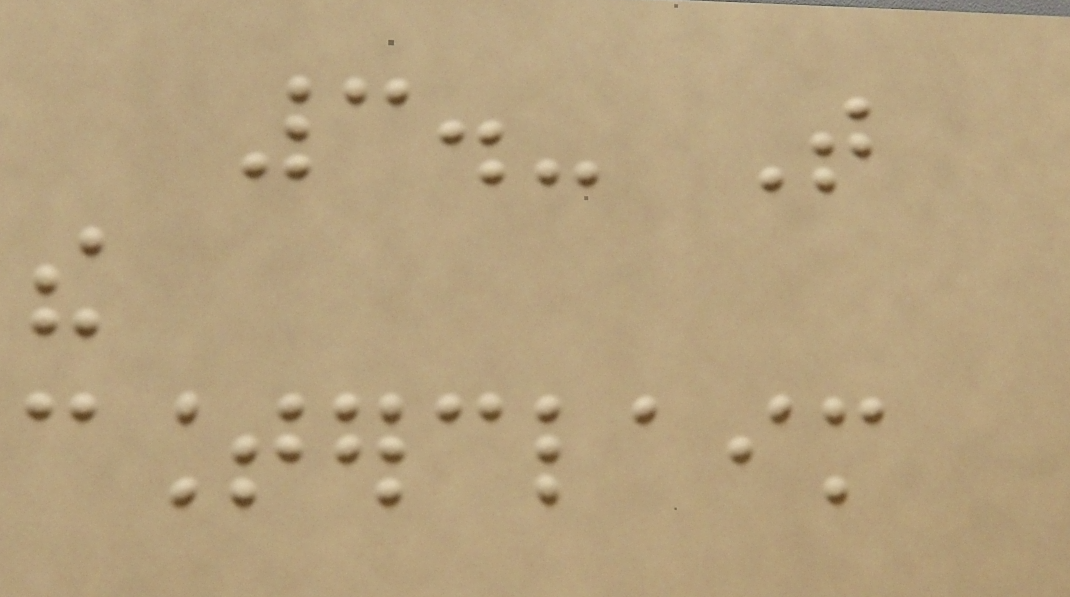3.- That
the
counterclaim
